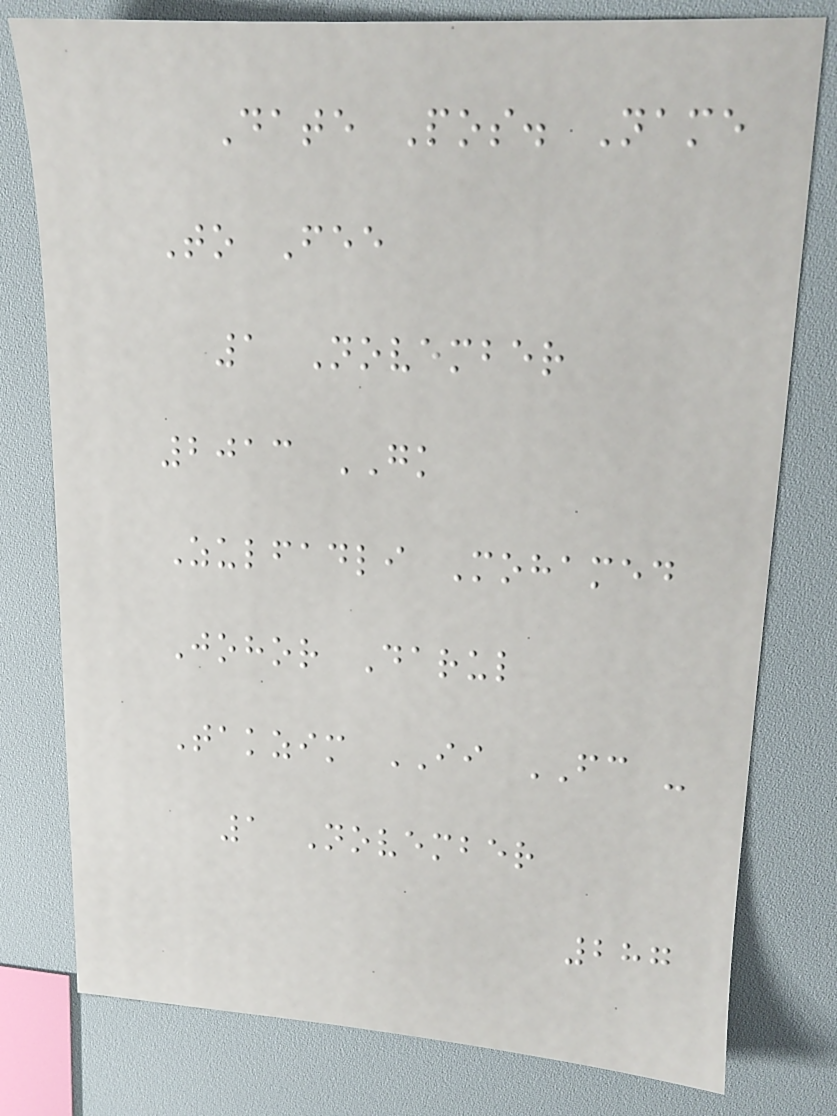Date Pos. Name
To Fee
1 November
2013 GK
Zulfadli Mohamed
Johor Darul
Takzim II FC -
1 November
287
